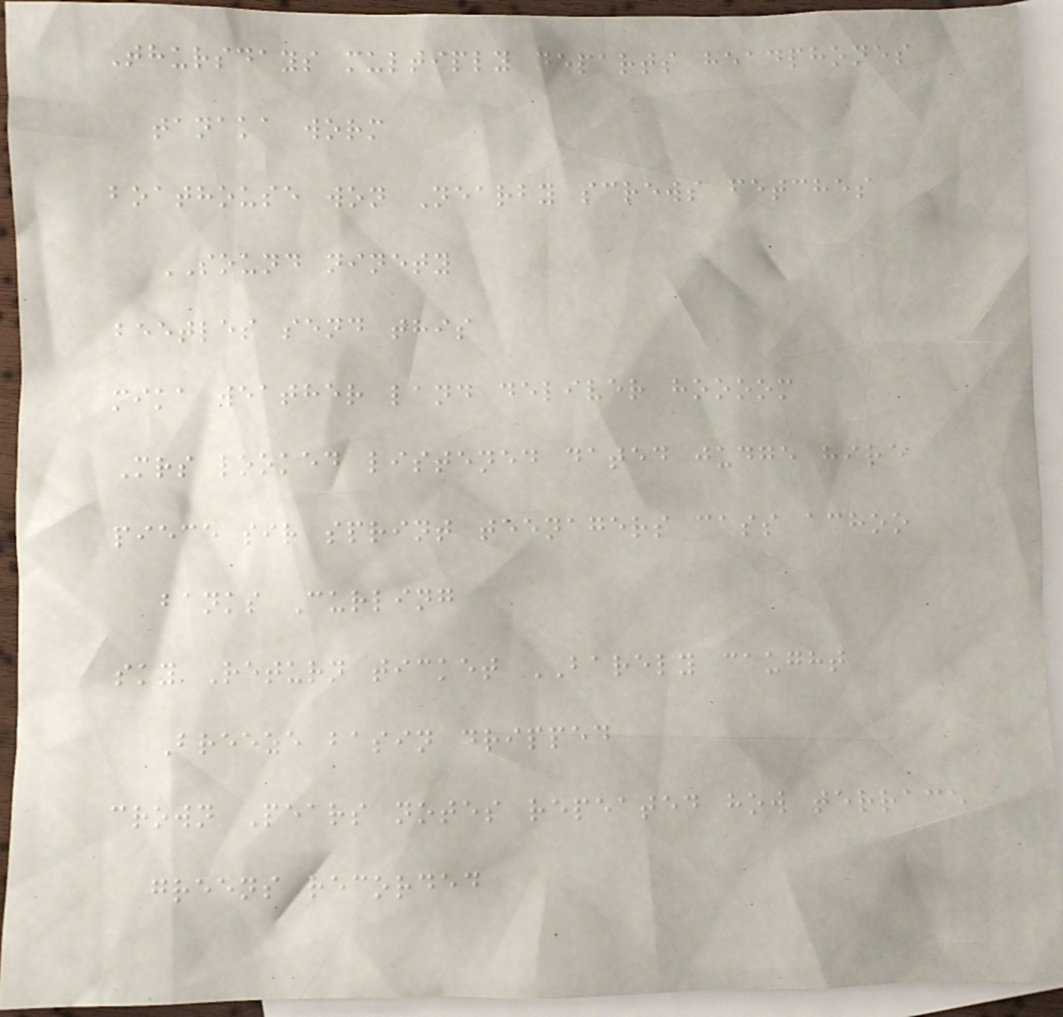Thursdays multiply departs headphones
tanaka worm
boathouse won Nearby screws fetches
SOUND ninety
beetles send this
mika weather land deliver hoooom
Mrs looked listened dated judge hire
piece sir sprint teenagers cass achoo
banks Curling
sky Return ticket BARELY caught
Breeze basin dripped
crown Pears notes repeated how terrace
greens recorded
